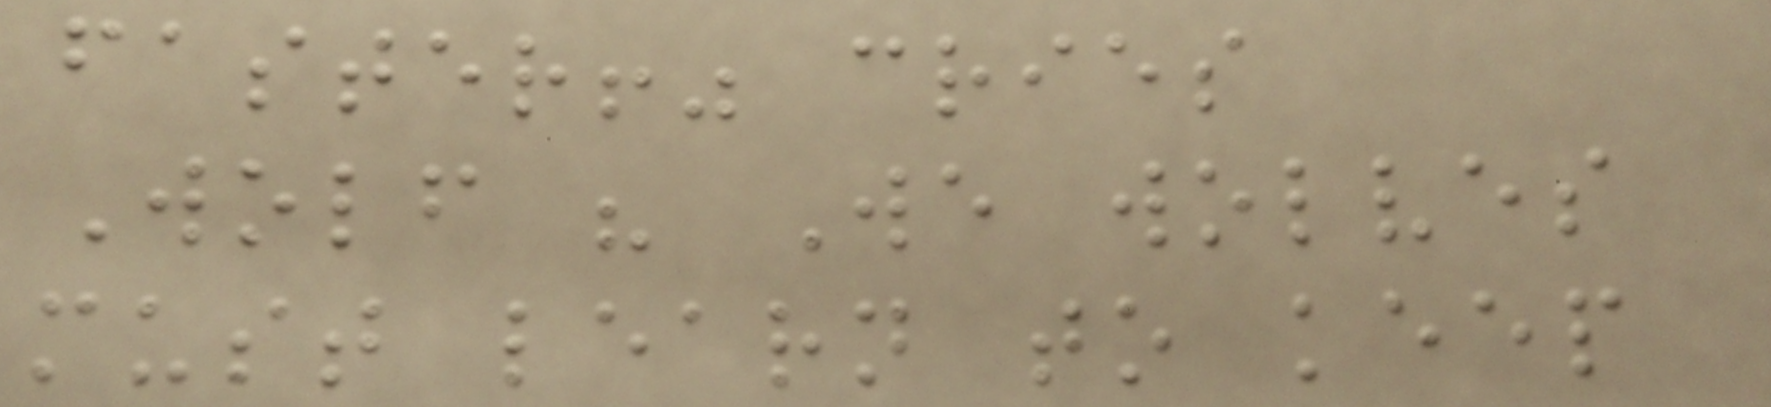faster!" cries
Wolf " We wolves
must learn to keep
